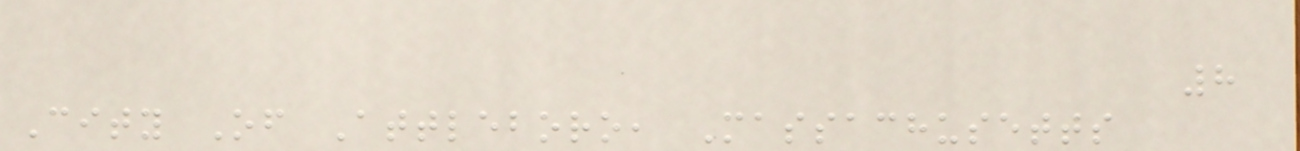8
City Of Attleboro, Massachusetts
